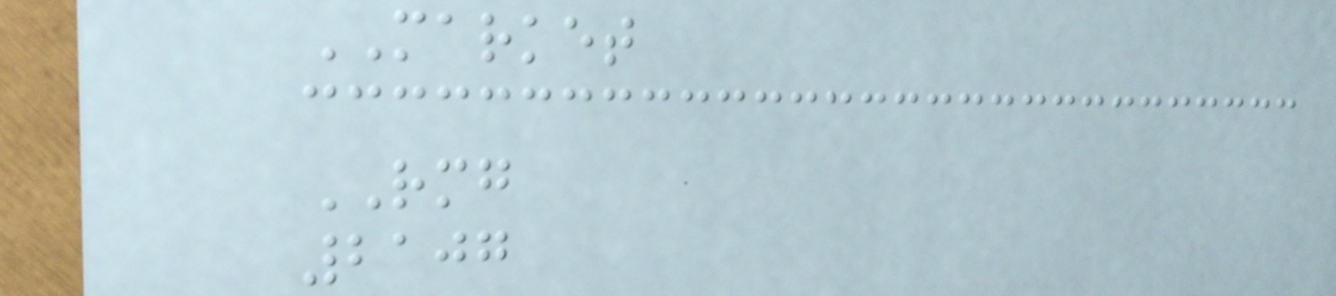MARKET
RMG
2107
